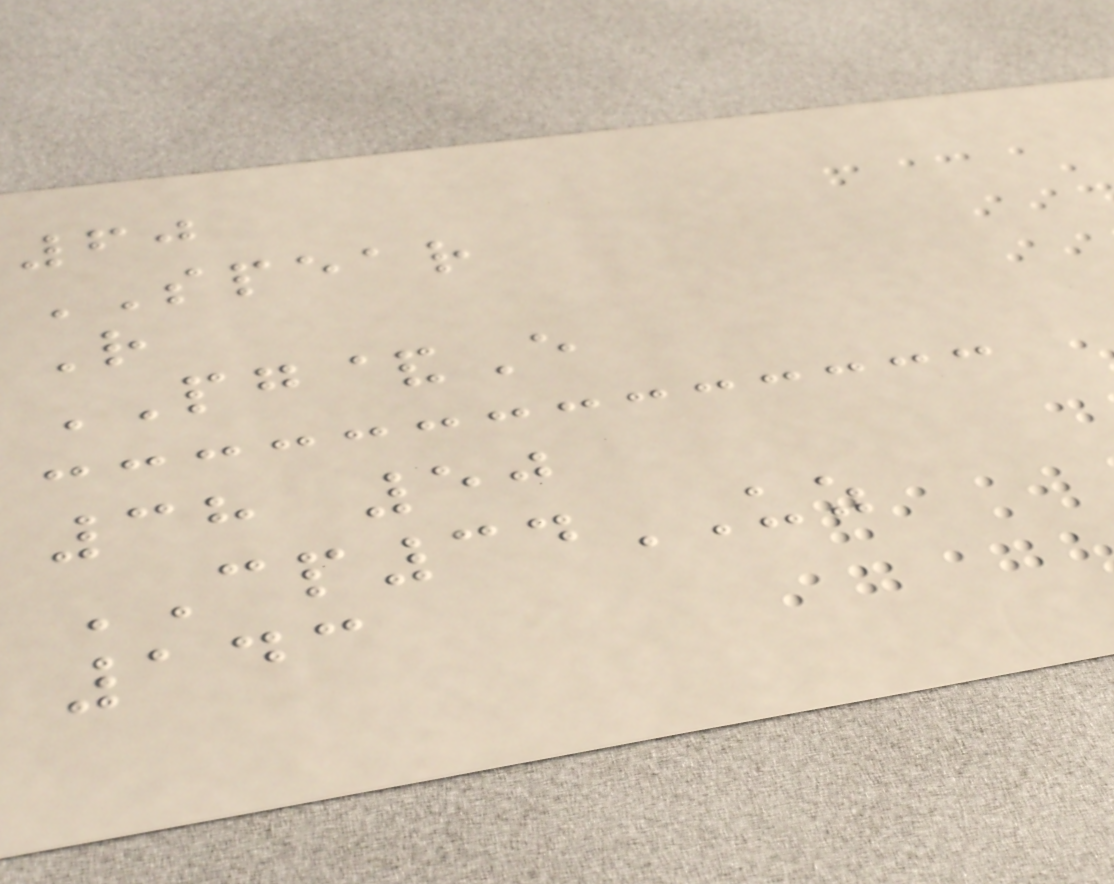60
SPEAR
R
PG&E
38 50
CP34UZ
143
